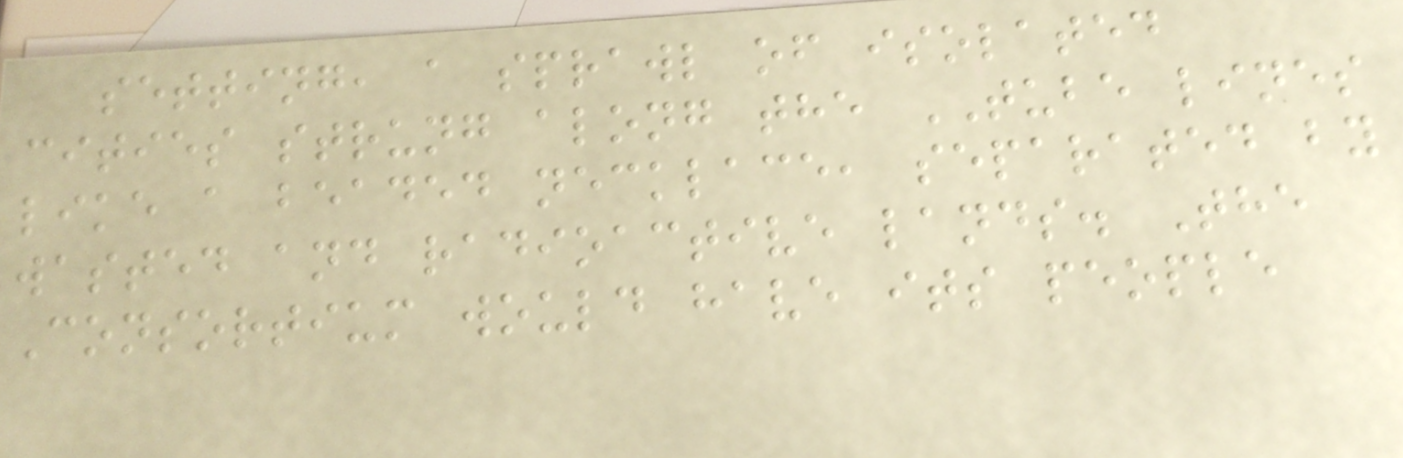setting, a sprawl of isolated
cities strung along the TUBE lines
like a beaded necklace, separated by
wasted and radioactive lands. The
Consortium would have its people
